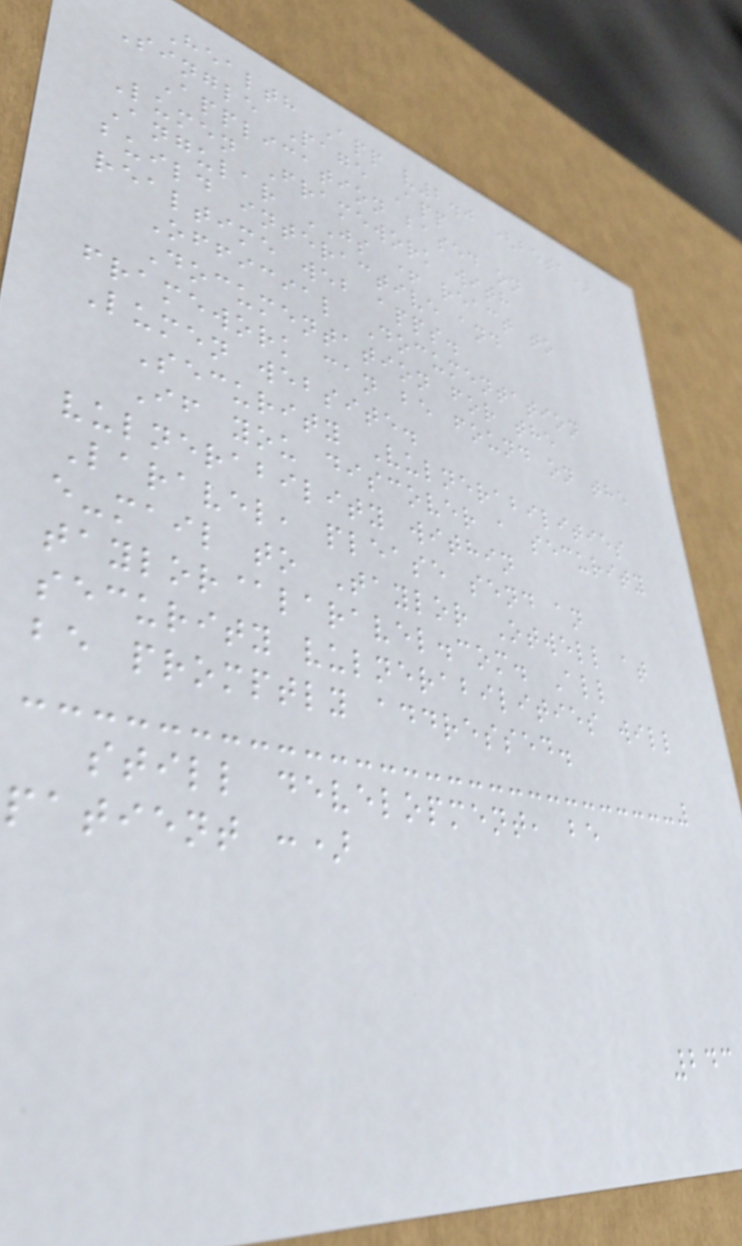Health App v2.0 (beta)
Single Page App
Application based on
Lumen Framework with
Angular JS + react to
build interactive and
realtime web apps.
Official Documentation
Documentation for the
framework can be found on the
Lumen website.
Security Vulnerabilities
If you discover a security
vulnerability within
Laravel, please send an
e-mail to Taylor Otwell at
taylor@laravel.com. All
security vulnerabilities will
be promptly addressed.
still development, be
patient :)
243
